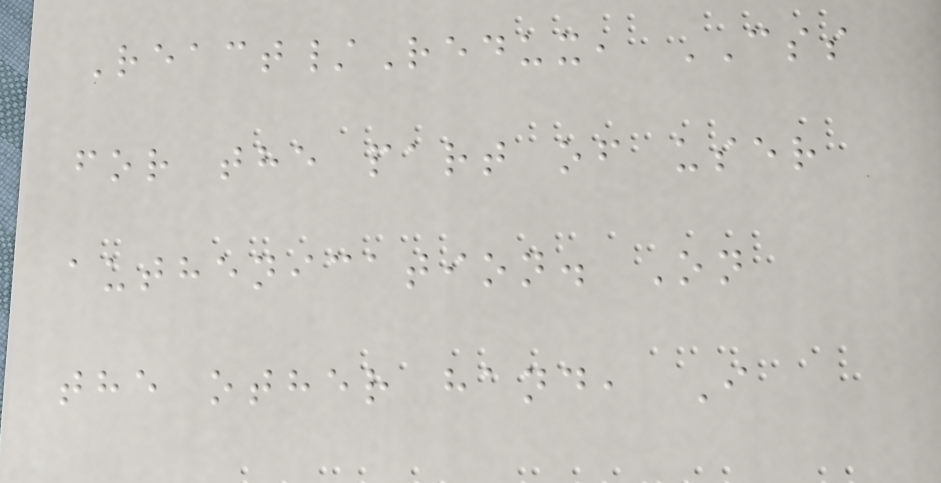React/Redux, CSS
for the part of user
authenication. On
the other hand, I
